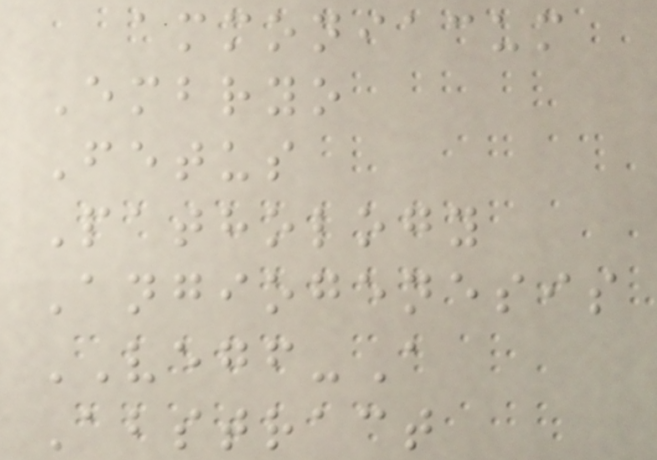ammoniacum
Embryo
Fetus
Pathology
Angiogenesis
VEGF-A
Abstract
